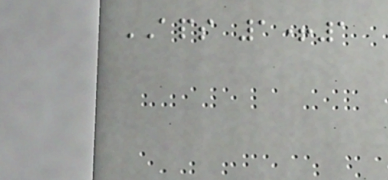APS 1+1
